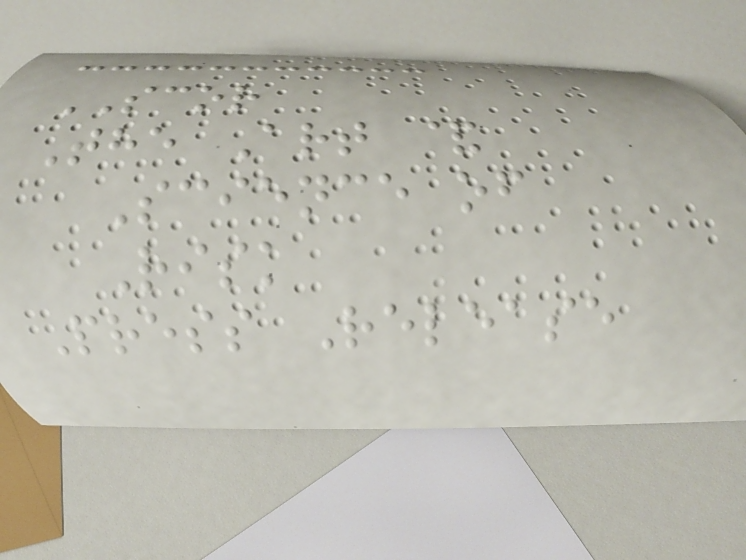SCOR
The Art &
Science of
Risk
Press Release
